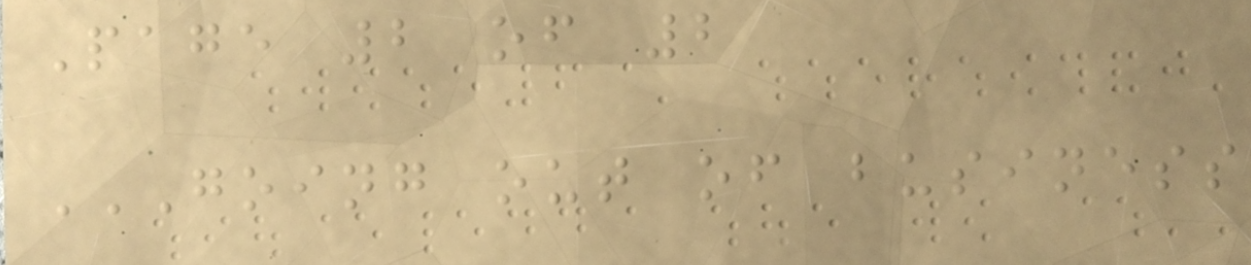Page 2 of 2
GOING OUT OF BUSINESS
